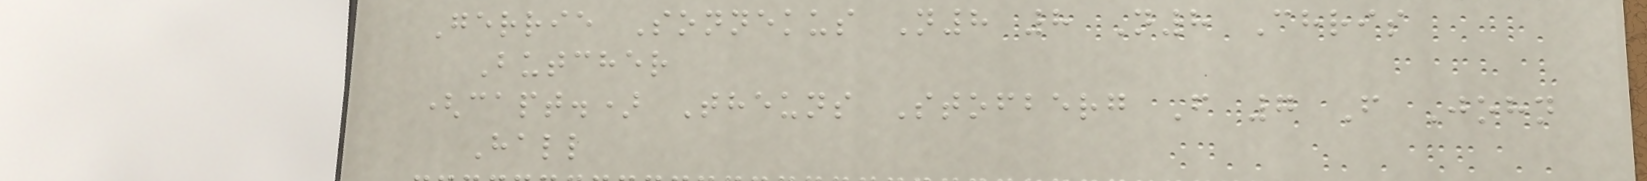Gerrie Sonnekus N8 8 N8 Chris
Butcher
(capt.) Theuns Stofberg F 7 F John
Hall
